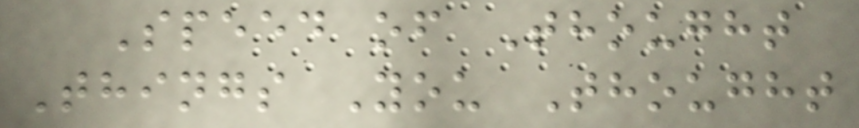Speed of Thought
Things You Thought
